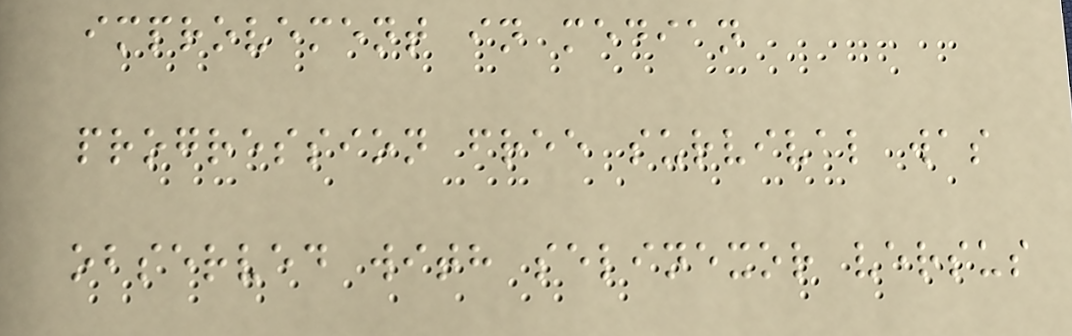improvement in median
progression free survival was
observed with selinexor versus
